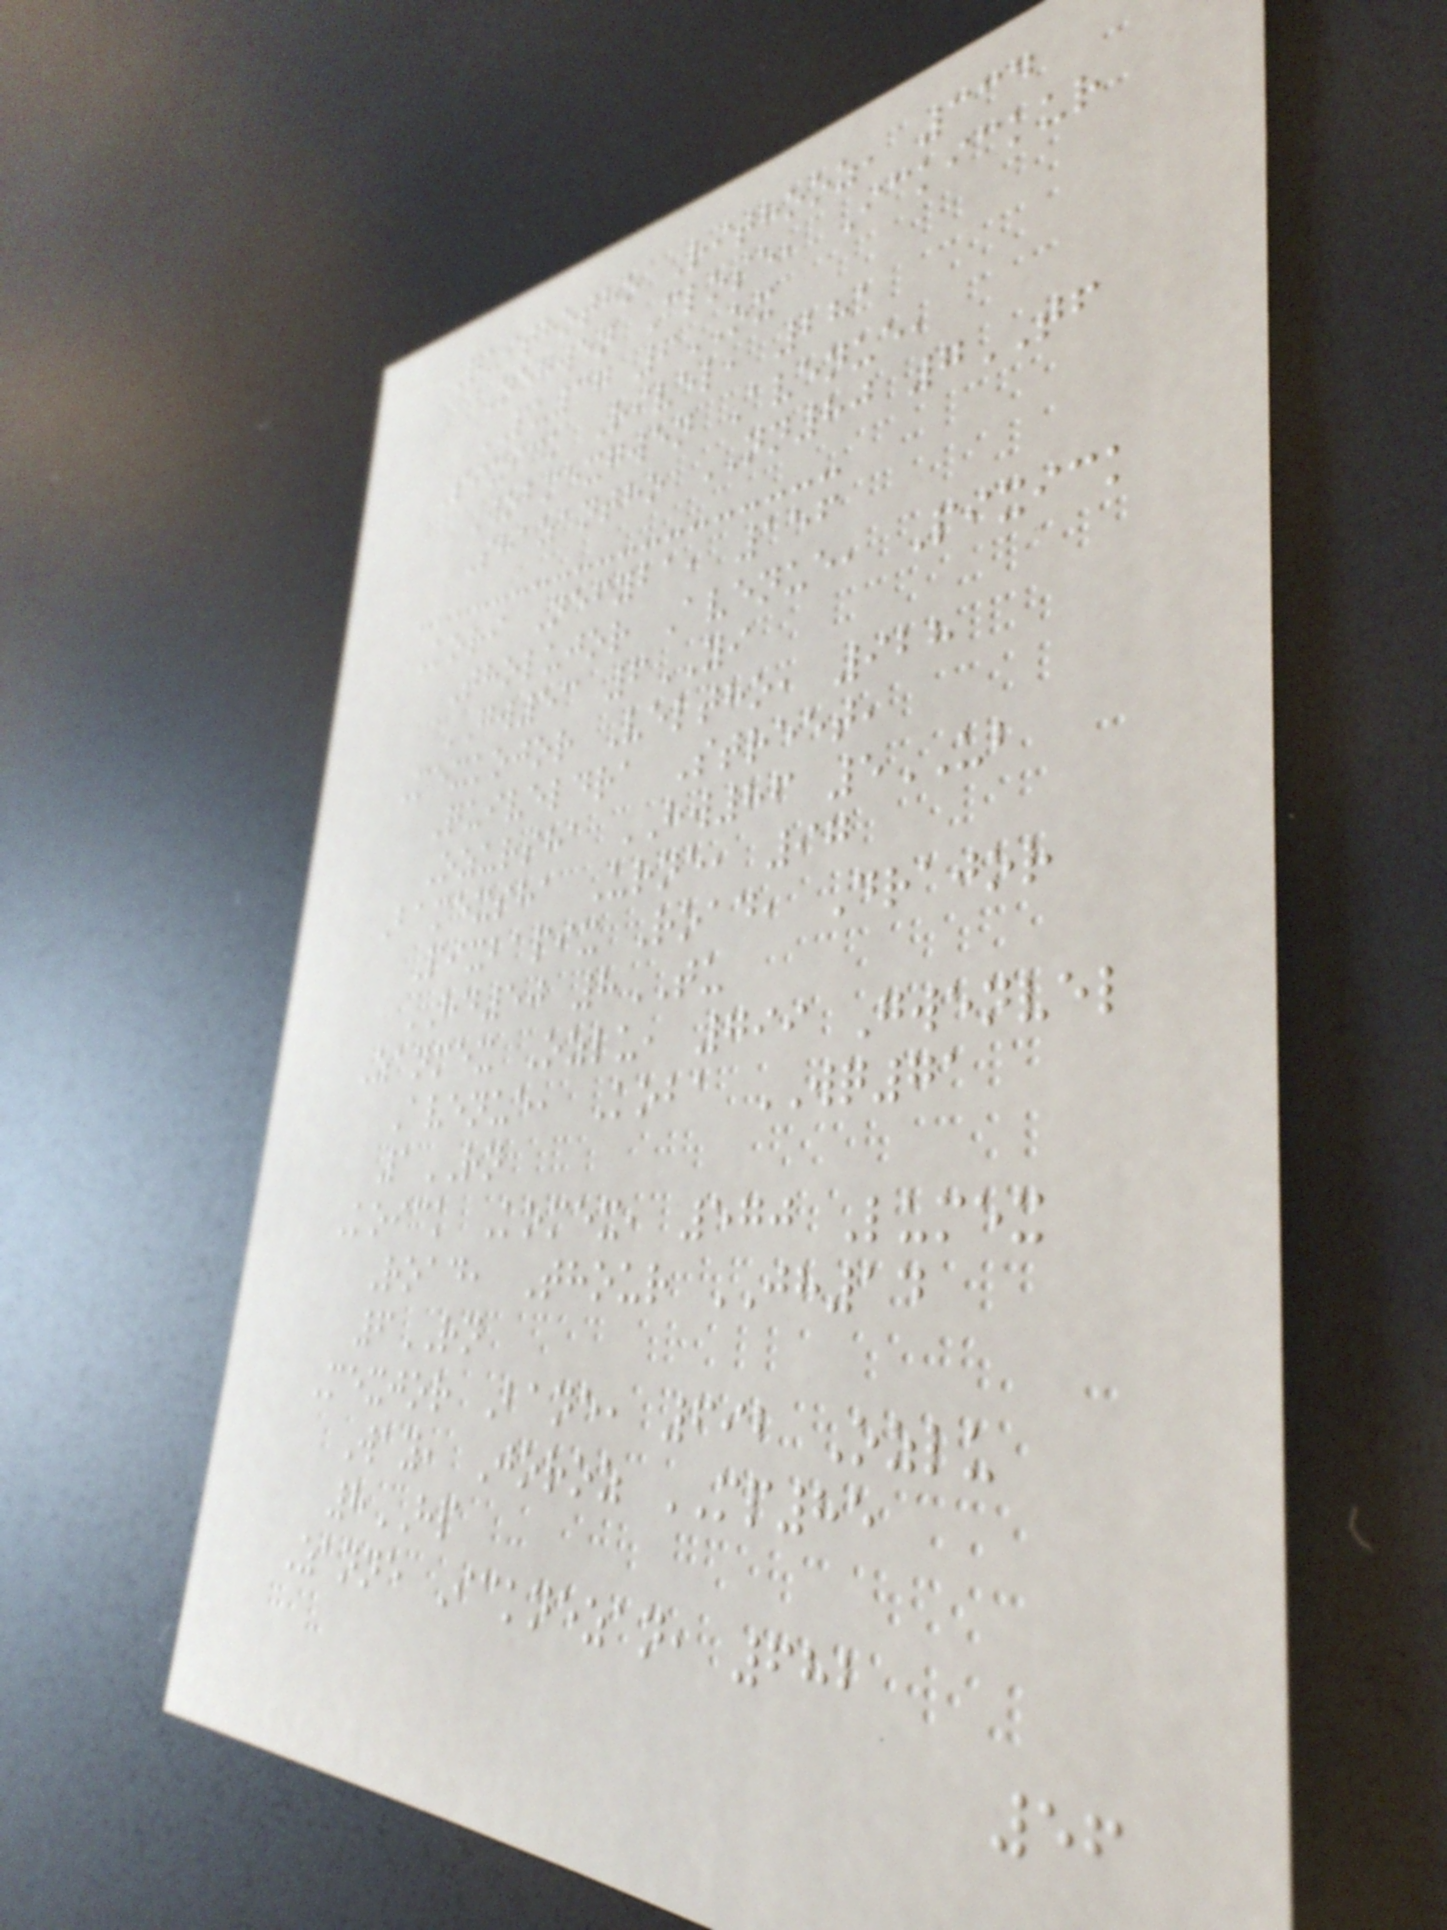Quithotho Rithooz, 334
Negwen Close, Ickickur
PU37 6OX
Pixick Rivel, 281
Wobmexgwen Avenue,
Shazantho NN80 7TF
Kori Nefyba, 156
Tholujor Avenue, Pixick
GW53 6YI
Mexkojor Veltho, 928
Quiveldra Street,
Ozursha HW86 5UB
Bamexsha Urne, 97
Pixbapix Road, Drajor
HD50 8TU
Zanmex Ozlu, 799 Gwenvel
Avenue, Koba WQ71
1RN
Koick Komex, 570 Lumex
Road, Thour JH14
6RN
Mexjor Bane, 692 Ozlu
Way, Joroz MP85
8HP
Zanne Icknezan, 682
56
